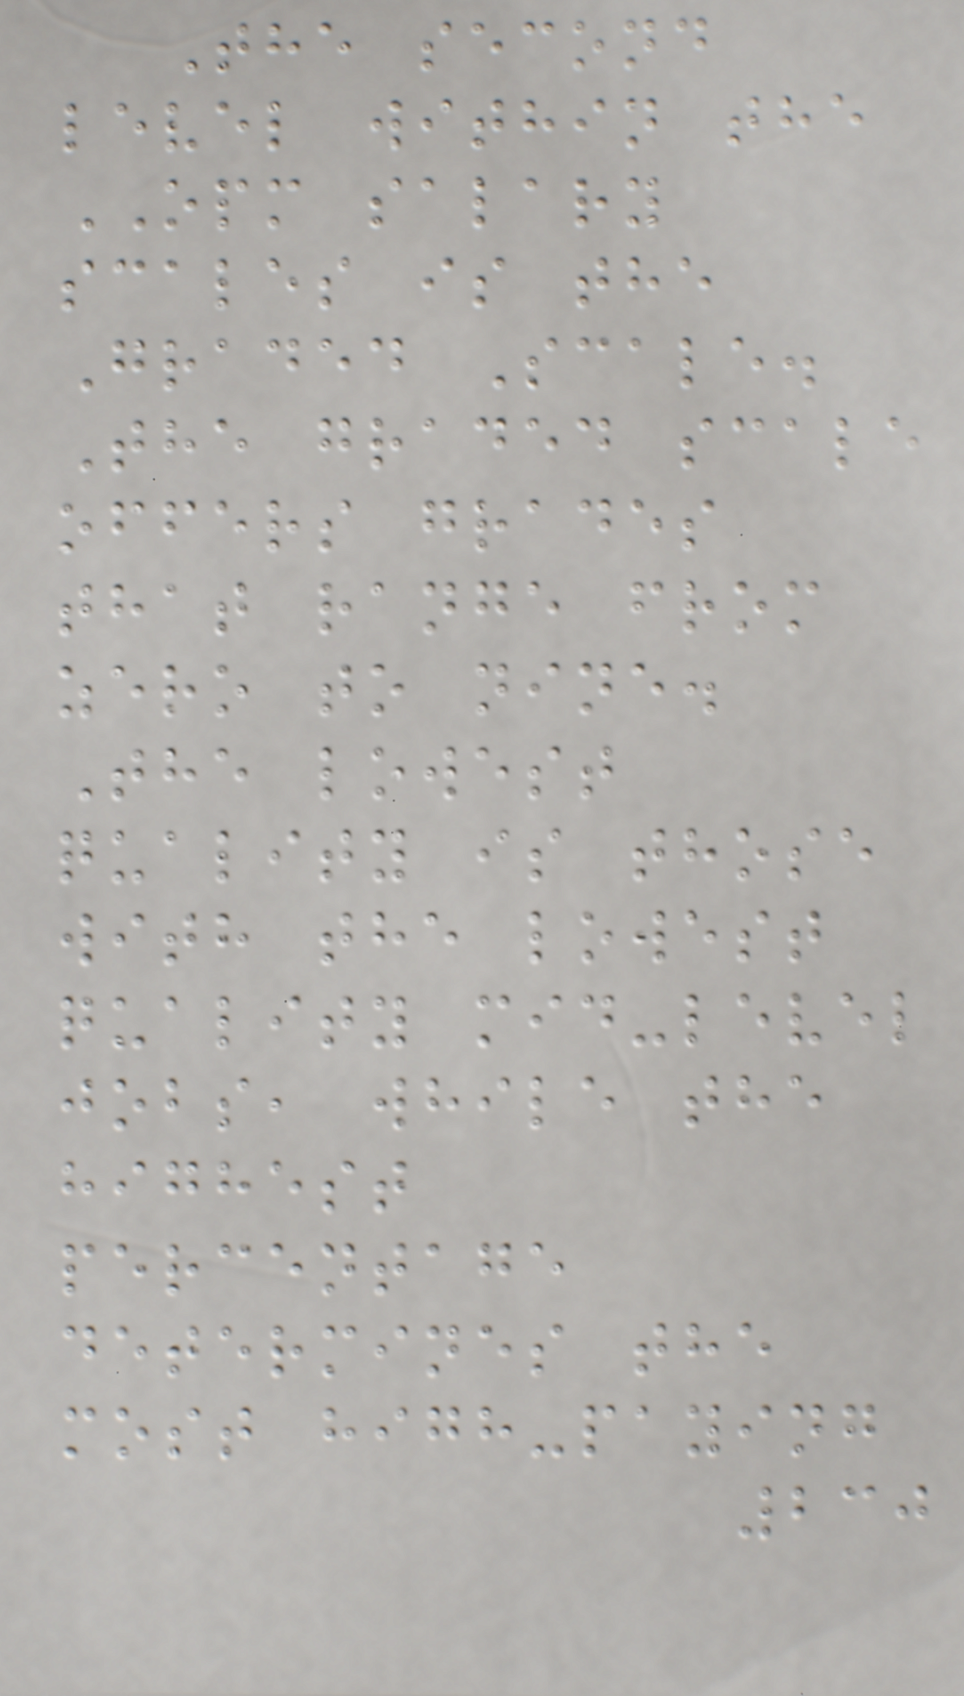The second
level within the
OPM salary
scales is the
Graded Scale.
The graded scale
offers grades
that range from
zero to nine.
The lowest
quality is those
with the lowest
quality mid-level
jobs, while the
highest
percentage
determines the
most high-paying
230
